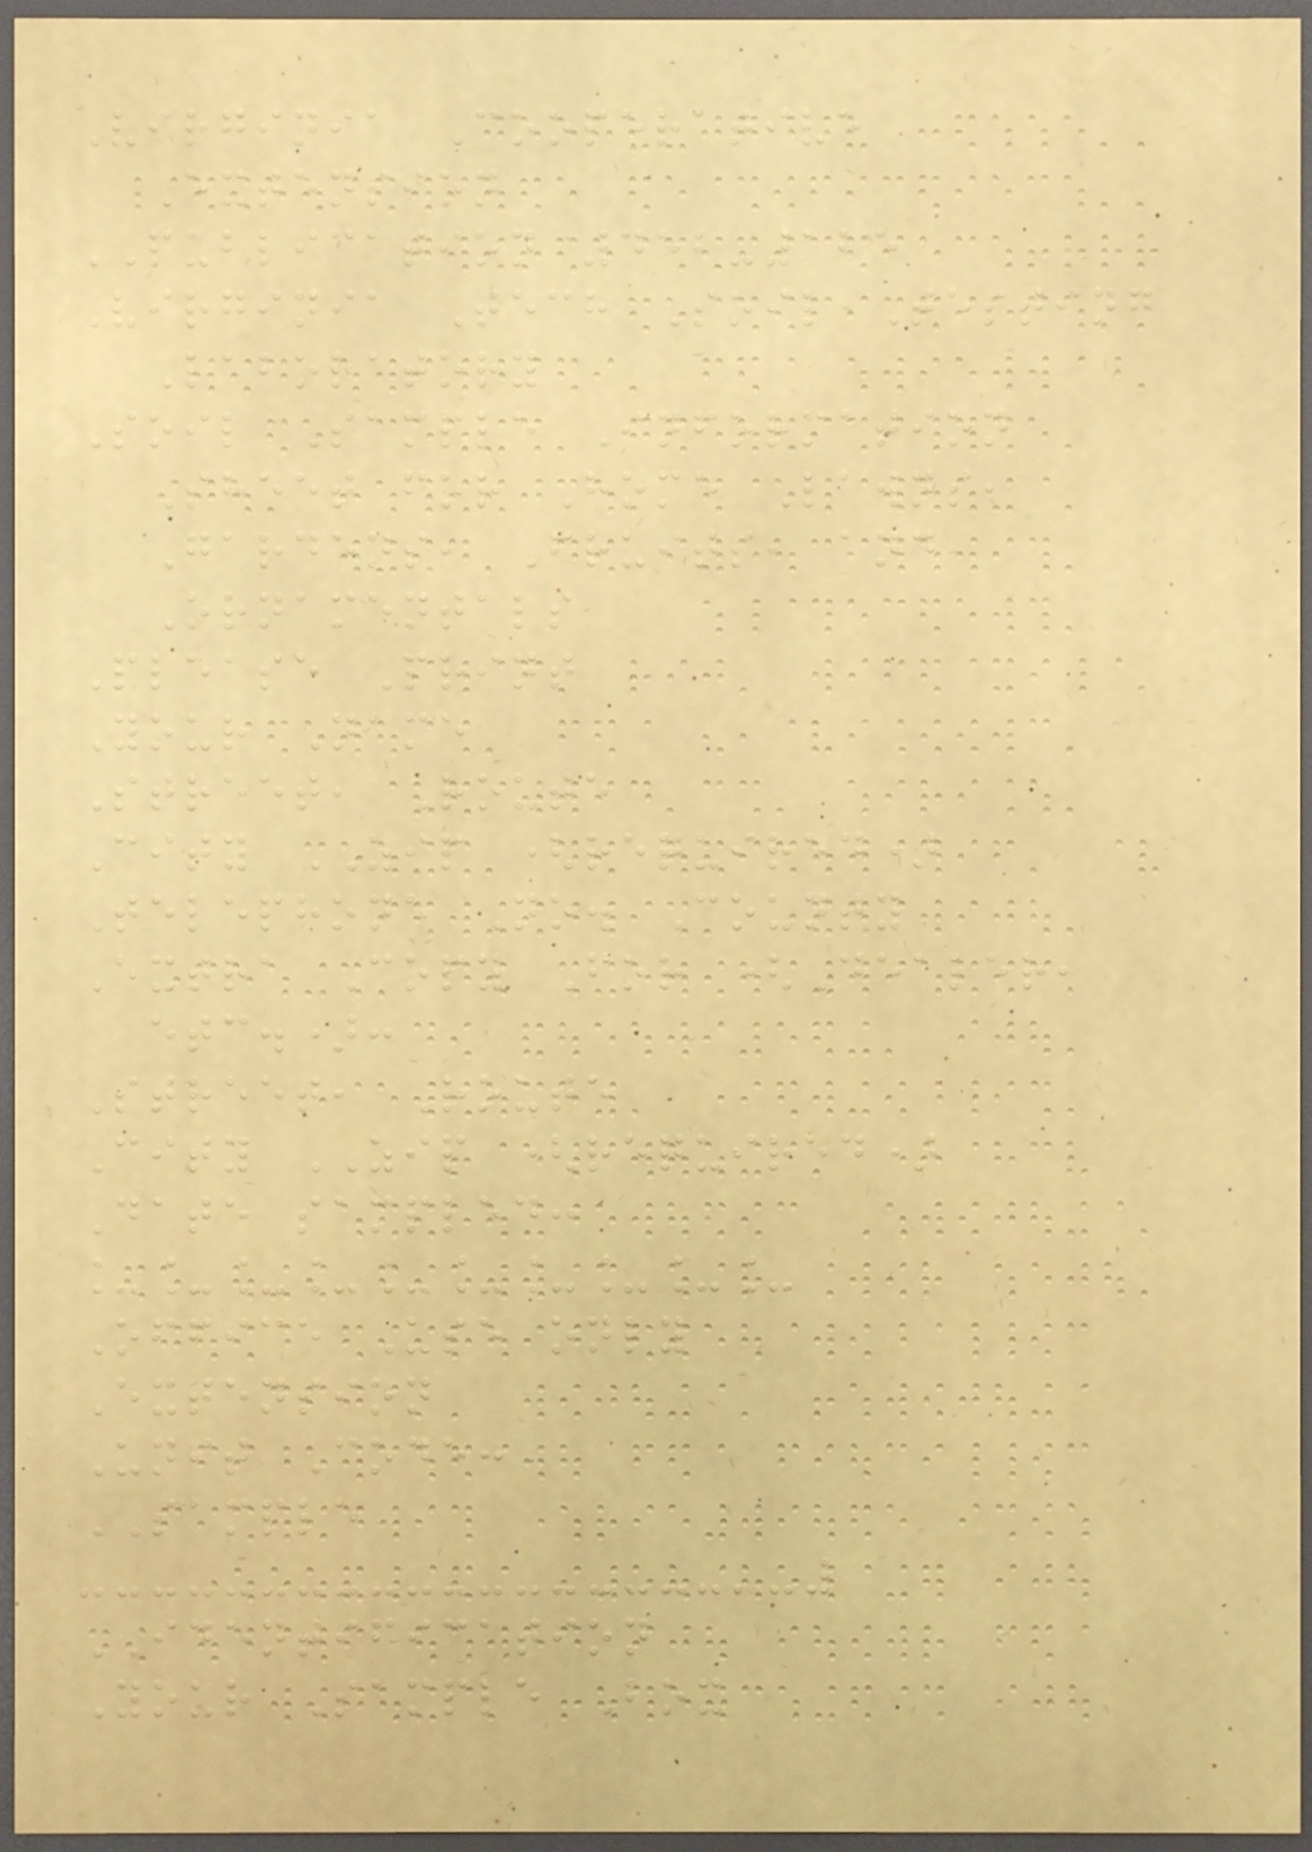Virginia Cooperative
Extension
PUBLICATION 452-125
Virginia Tech Soil Testing
Laboratory
Soil Sample Information
Sheet for Home Lawns,
Gardens, Fruits, and
Ornamentals
Please Print
Your Name
Street, Route
City ZIP (required)
Telephone No. County
Extra Copy For (Dealer,
etc.):
Street, Route
City ZIP (required)
Date sampled:
__________
Office Use only
Extension
Unit Code:
SAMPLE
IDENTIFICATION
Your Sample Box
